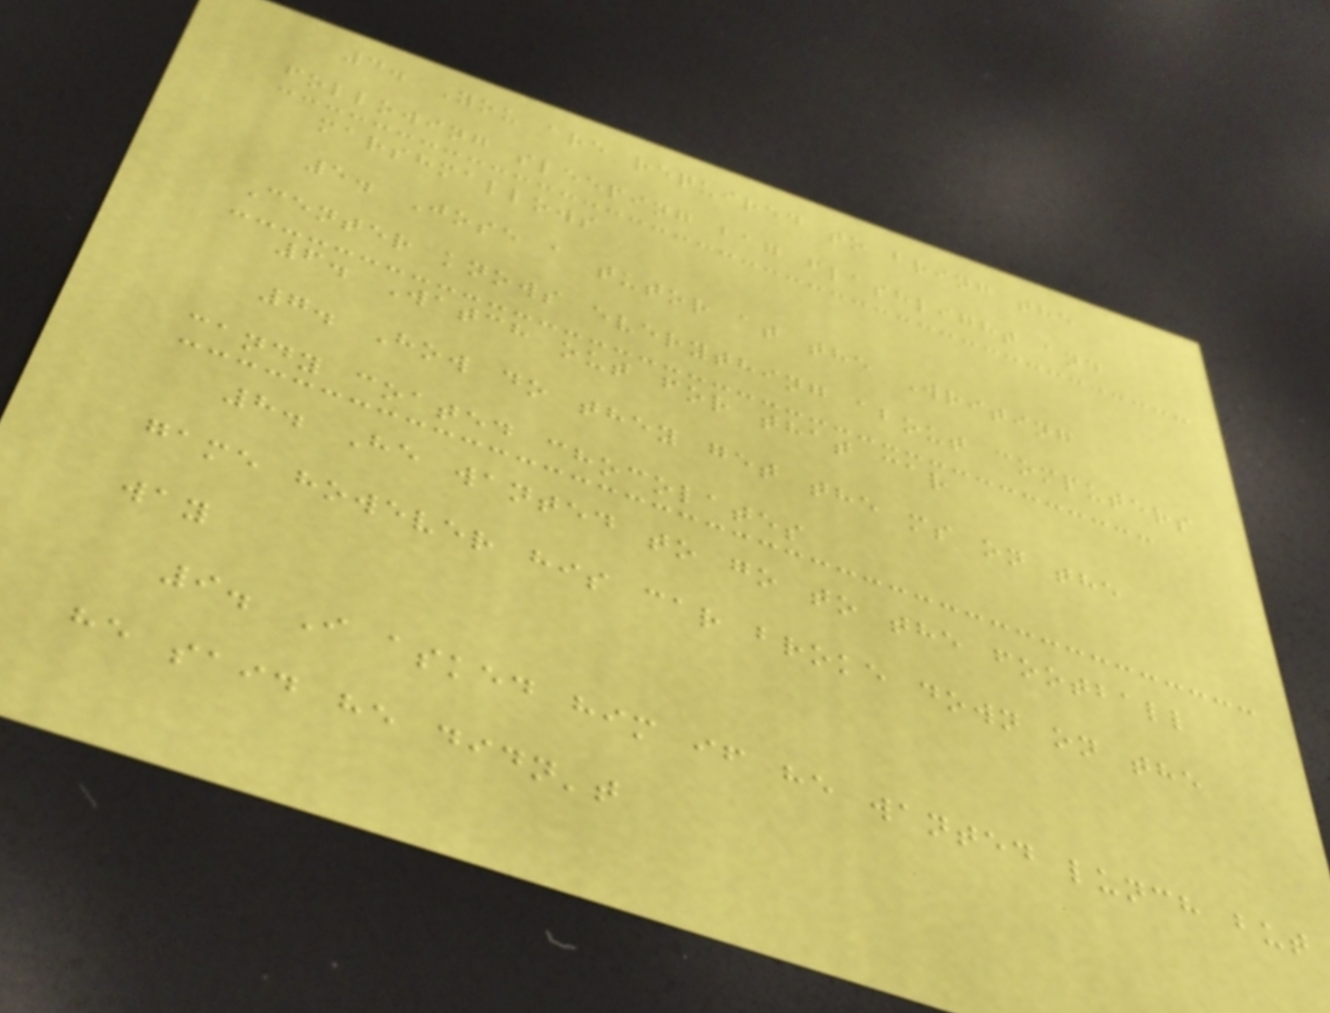4. You are required to bring the
following sleeping bag flashlight and
marshmallows
5. Jose a tutor at the Writing
Center knows everything about computers
6. Watch out for that car
7. How do they get the ms on the
candy coated chocolates
8. He wanted to go to the football
game however his car broke down on the
way
9. I asked him if he wanted lunch but
he said he didn't
